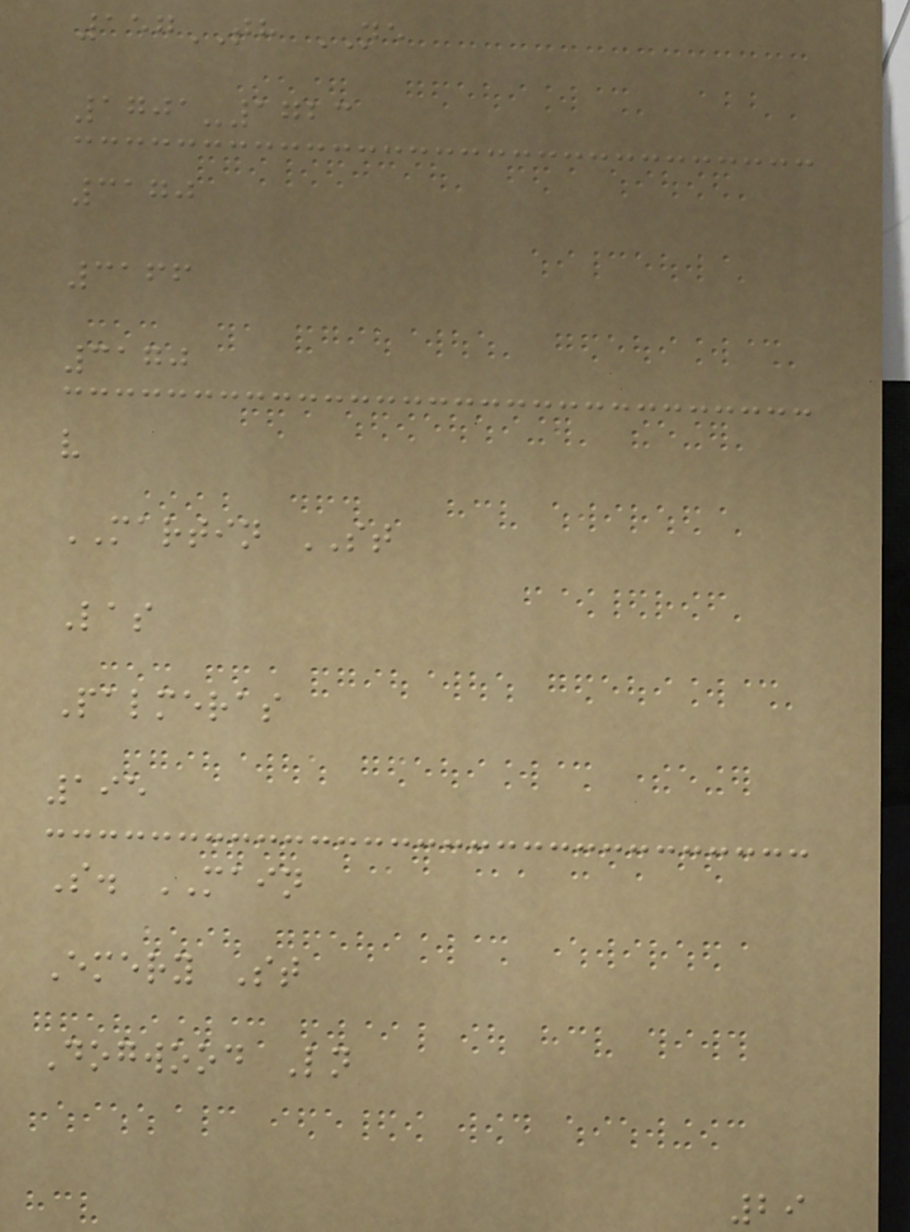157TH NE
1701-1723
3170
3166
3170
v
MARTIN ST
Las
Palmeras
195
S. MAIN
Emery St
Dogwood Ln
29
